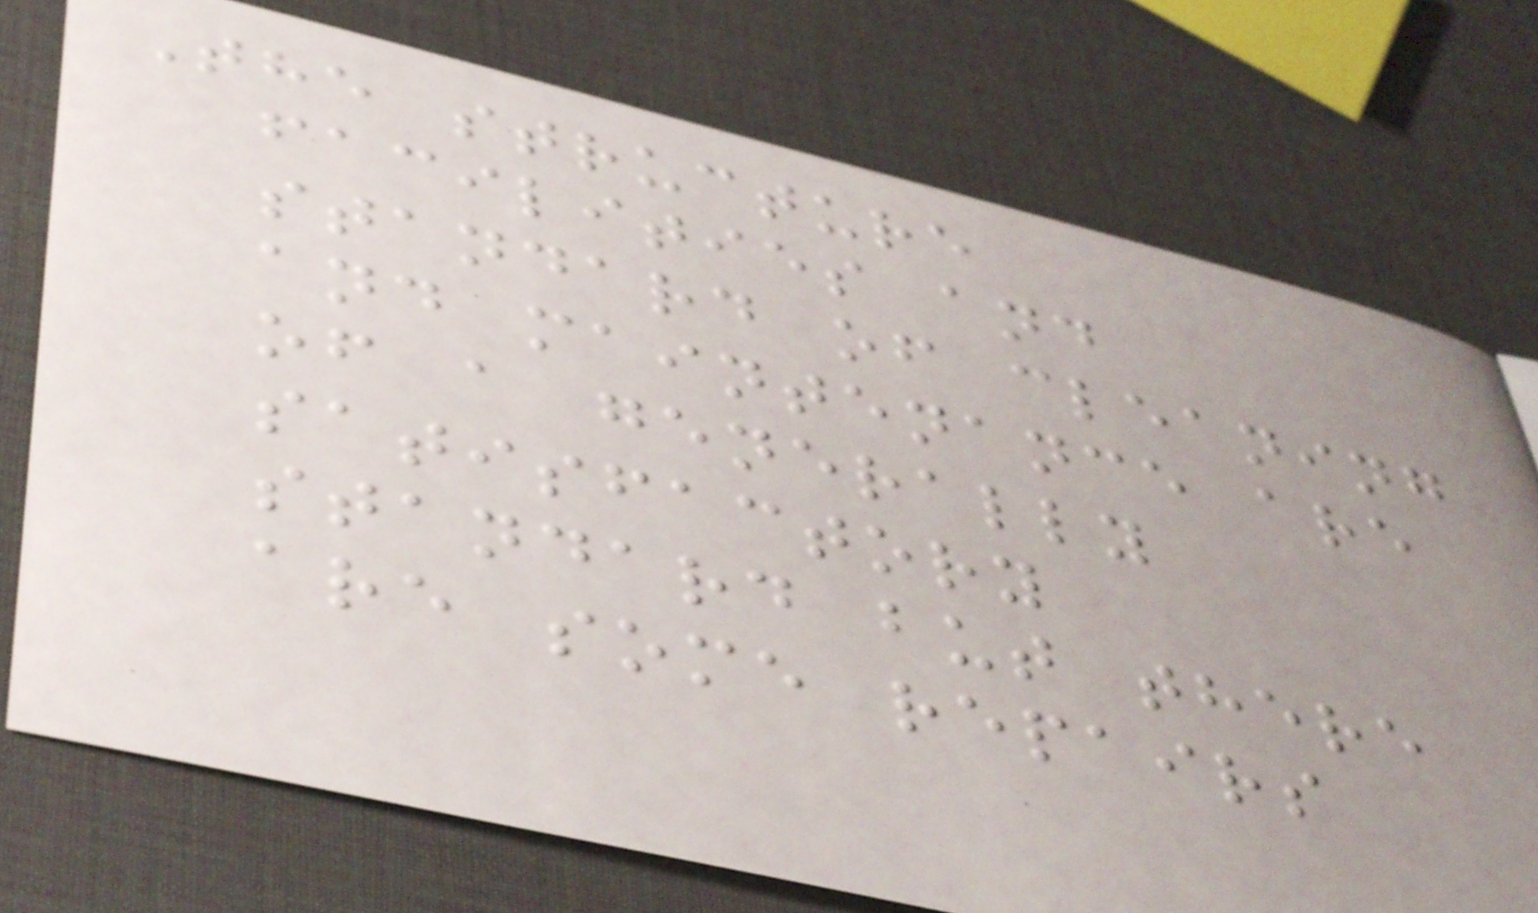The structure
facilities and
standard of cleaning
and maintenance are
of a generally
satisfactory
standard but there
are some repairs
